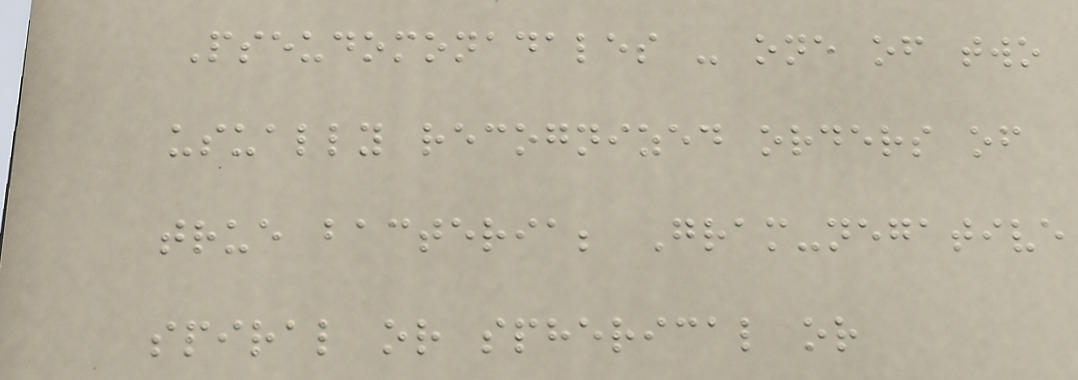Pseudomonadales - one of two
usually recognized orders of
true bacteria; Gram-negative
spiral or spherical or
